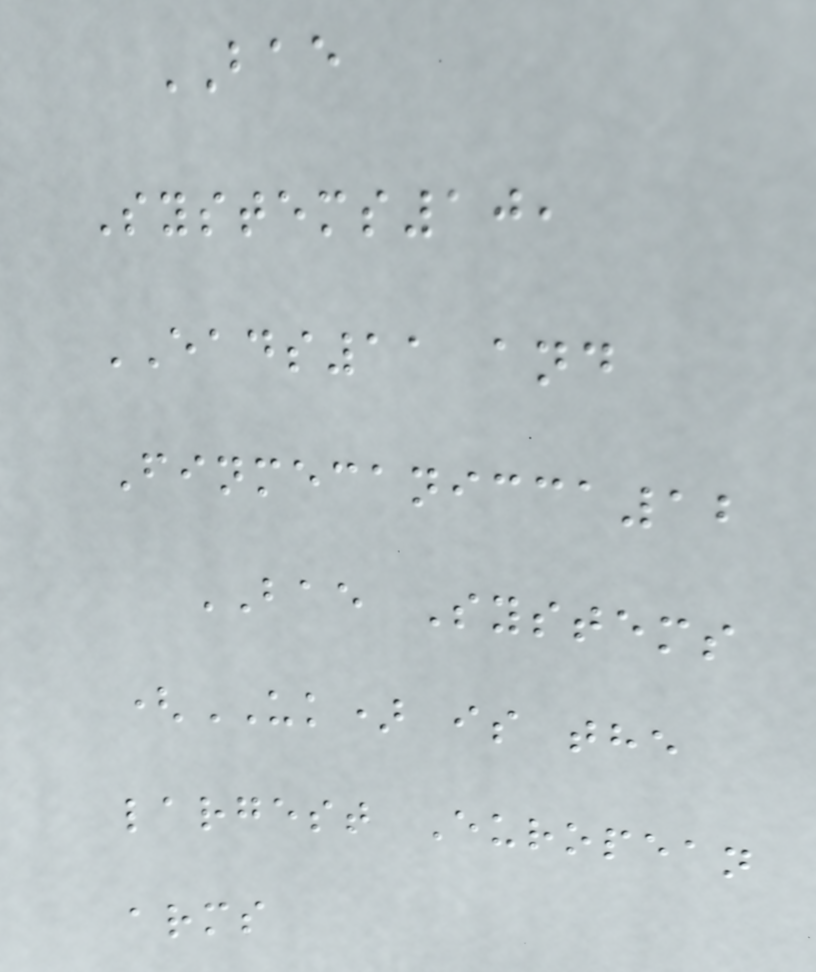BAE
Systems10,
EADS11 and
Finmecanicca12
BAE Systems
(UK) is the
largest European
arms
